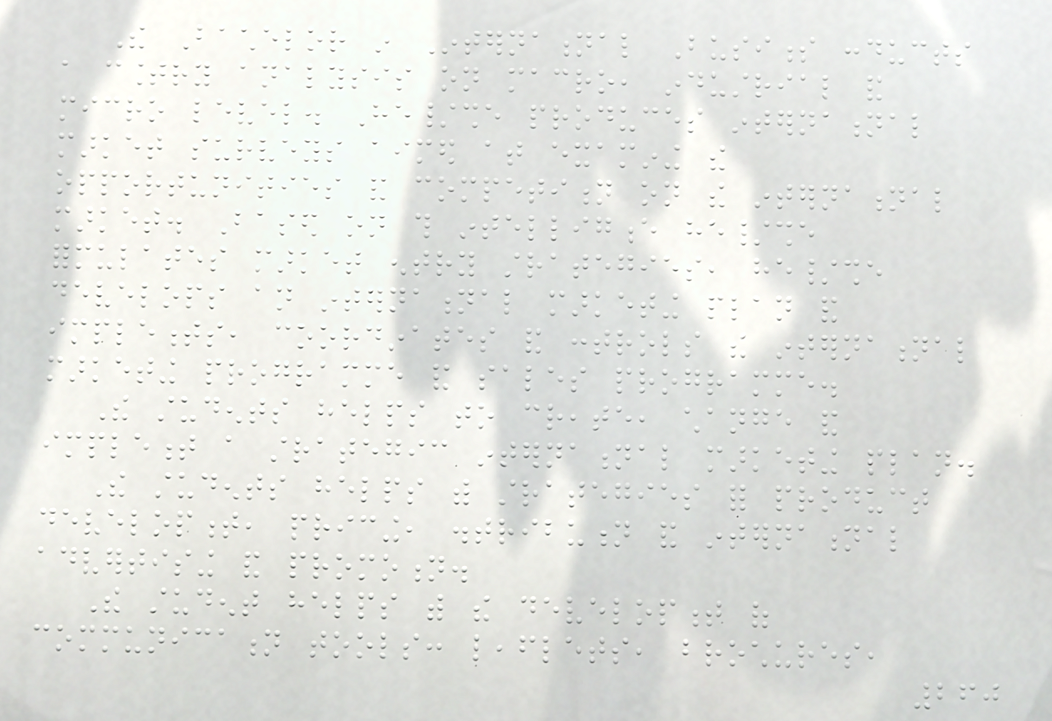The Bachelor in International Business conducts
a country analysis on macro, industrial and
micro level. He/she produces international
market surveys aimed at examining the
opportunities and competition on the international
market. Based on this intelligence he/she
formulates market entry strategies, he/she
develops an international marketing plan and
implements, coordinates and controls the international
marketing programme and sales programme.
The students helps to create, change and
implement a strategic international marketing plan.
The students helps with strategies for product
development, pricing, distribution and international
advertising and promotion.
The student helps with the development of
communication tools: leaflets, brochures,
260
